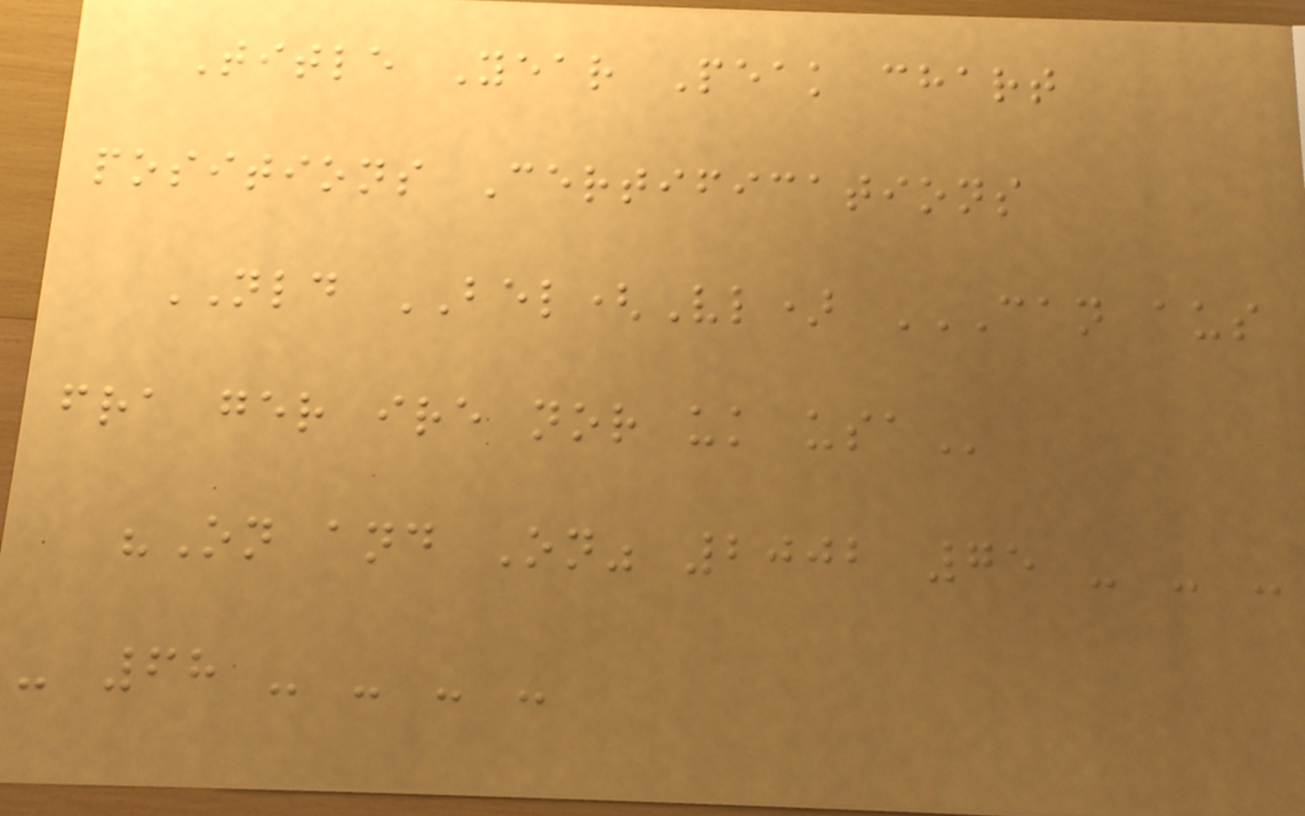Title Year Peak chart
positions Certifications
NLD BEL(Vl) CAN AUS
FRA GER IRE NOR UK USA
"On and On" 2002 75 - - -
- 68 - - - -
